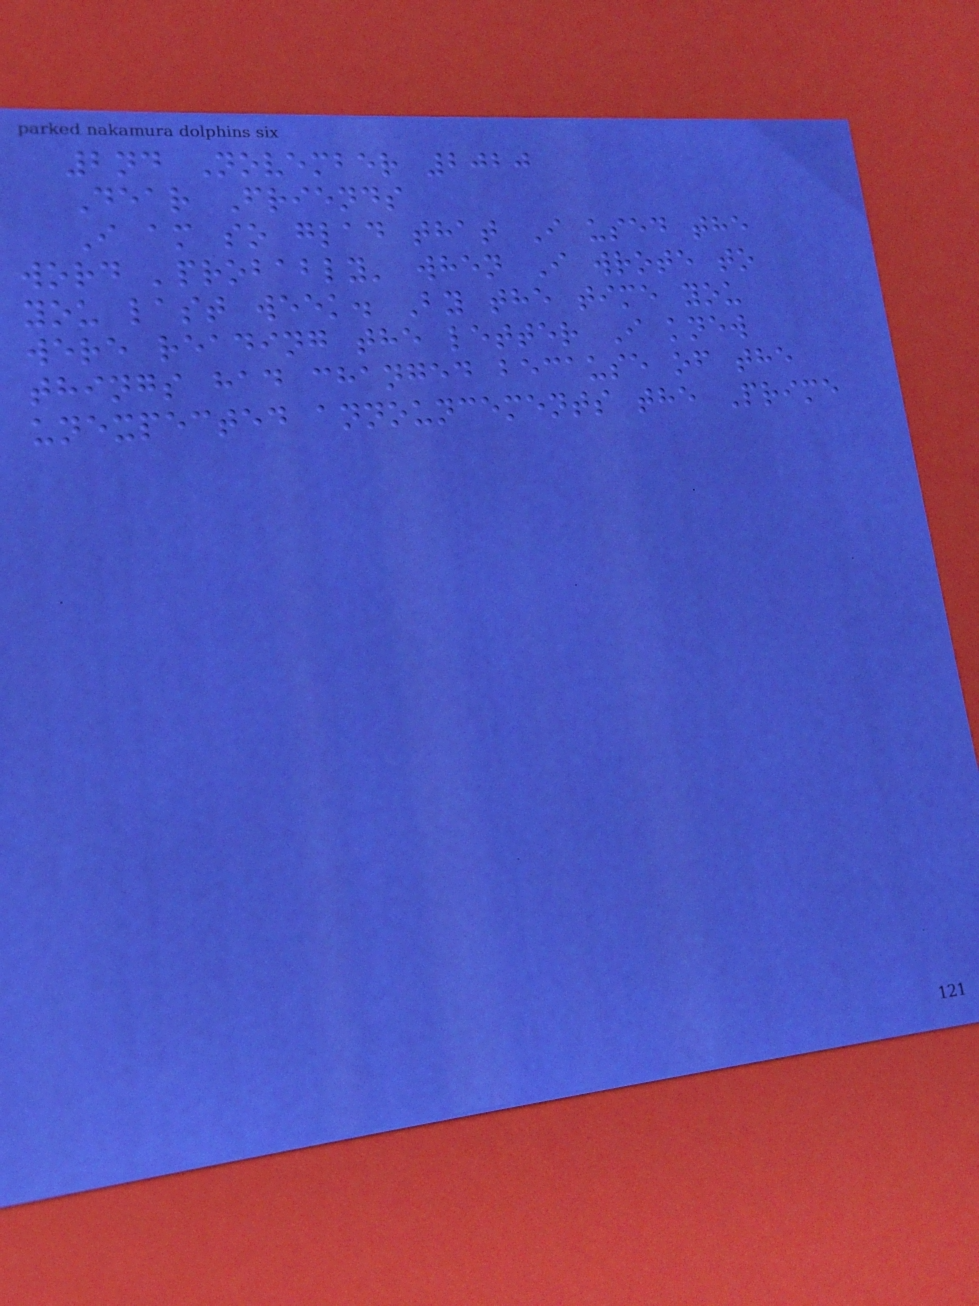2nd November 2020
Dear Friends
I am so glad that I used the
word 'probably' when I wrote to
you last week. By the time you
were reading the letter I knew
things had changed because of the
unexpected announcements the Prime
